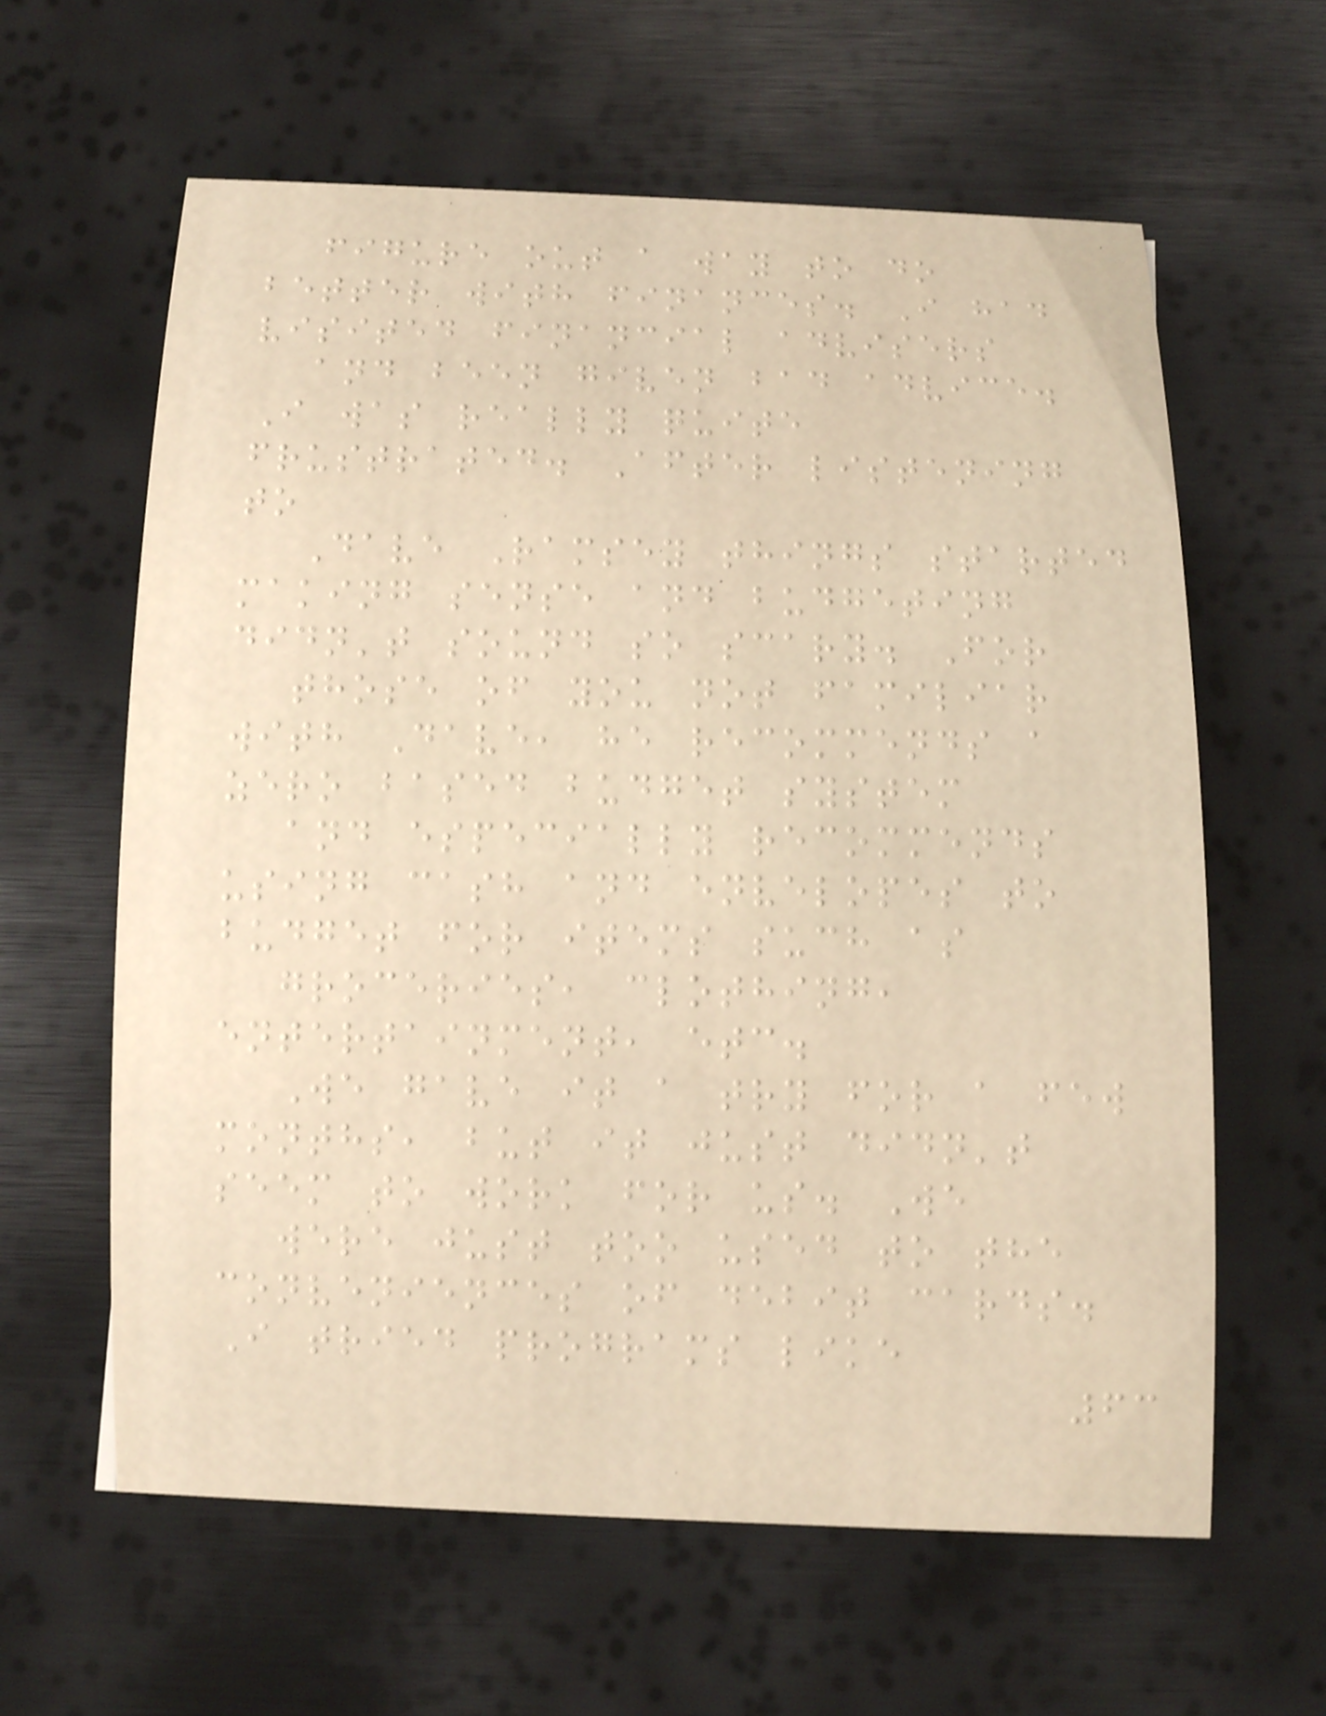figure out a way to do
better with finances. I had
visited financial advisers
and been given bad advice.
I was really quite
frustrated. After listening
to
Dave Ramsey things started
making sense and budgeting
didn't sound so scary. For
those of you not familiar
with Dave, he recommends a
zero based budget system
and especially recommends
using cash and envelopes to
budget for items such as
groceries, clothing,
entertainment, etc.
We gave it a try for a few
months, but it just didn't
seem to work for us. We
were just too used to the
conveniences of debit cards.
I tried programs like
63
